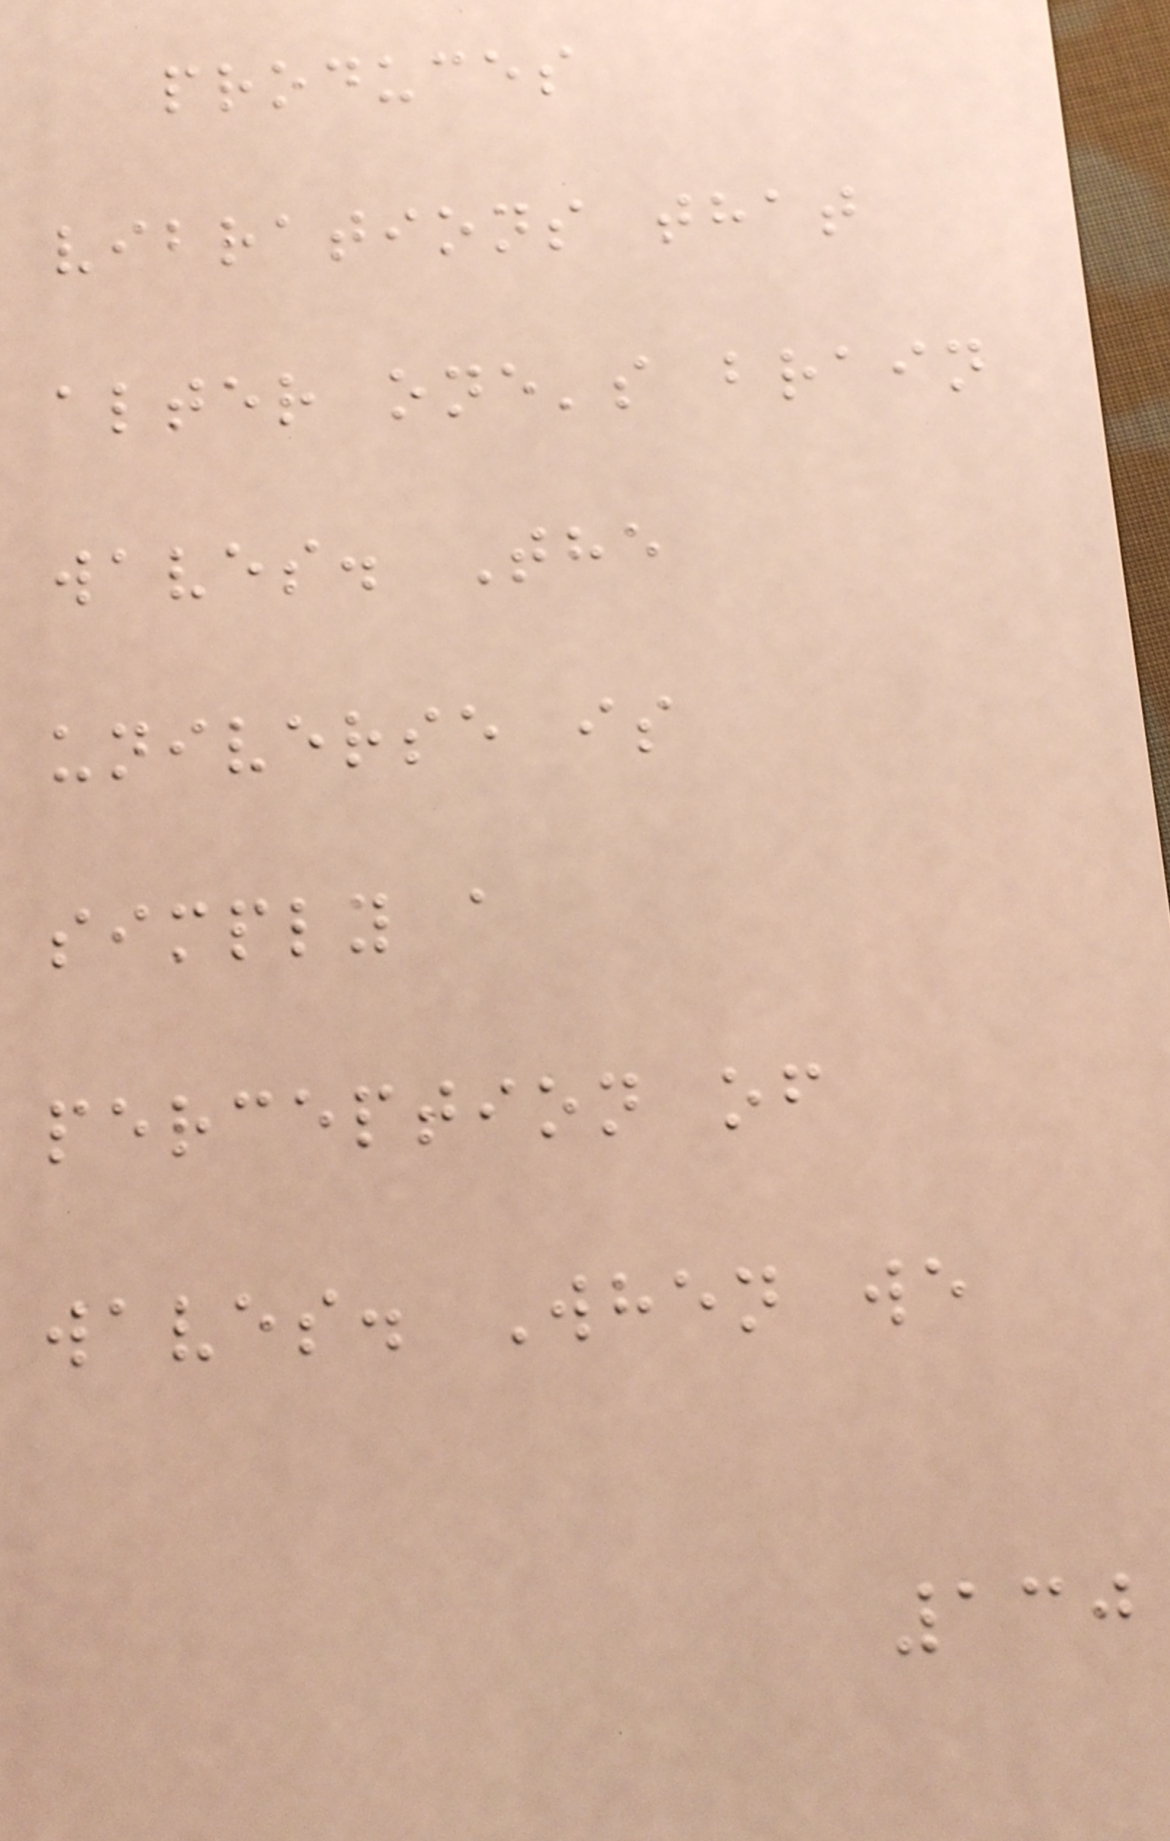produces
vibrations that
alter one's brain
waves. The
universe is
simply a
perception of
waves. When we
130
